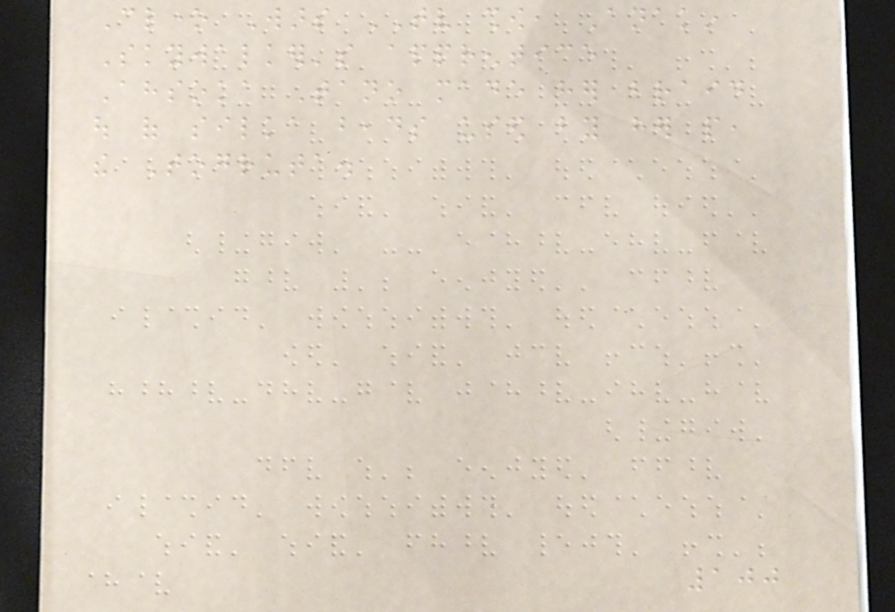Clone Wars TV show, Anakin
Skywalker's apprentice
Ahsoka Tano made her braid
out of silka beads used by her people,
the Togruta.
100
